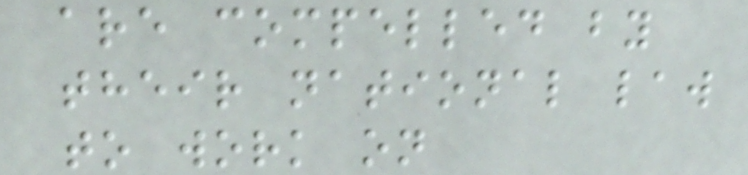are compelled by
their national law
to work on
